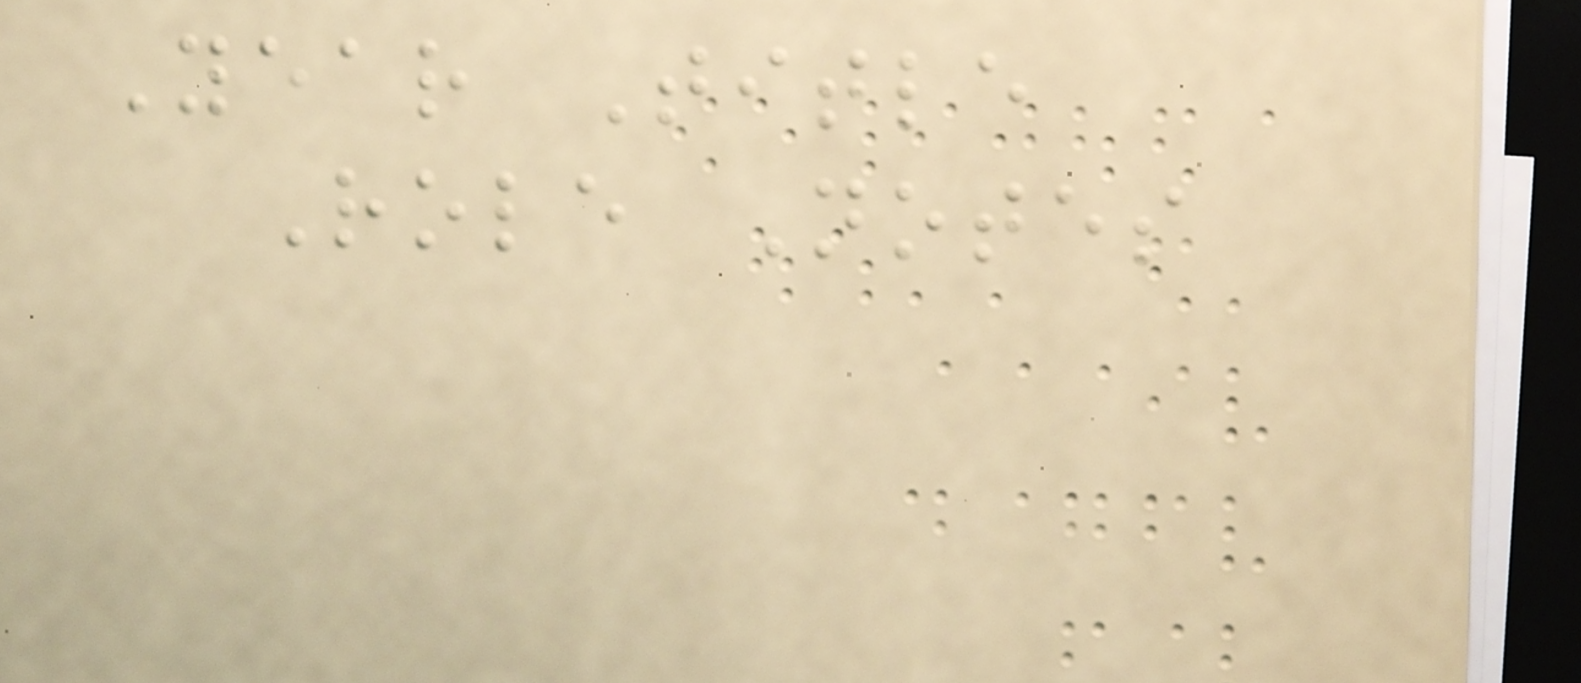Year Title
Role Notes
